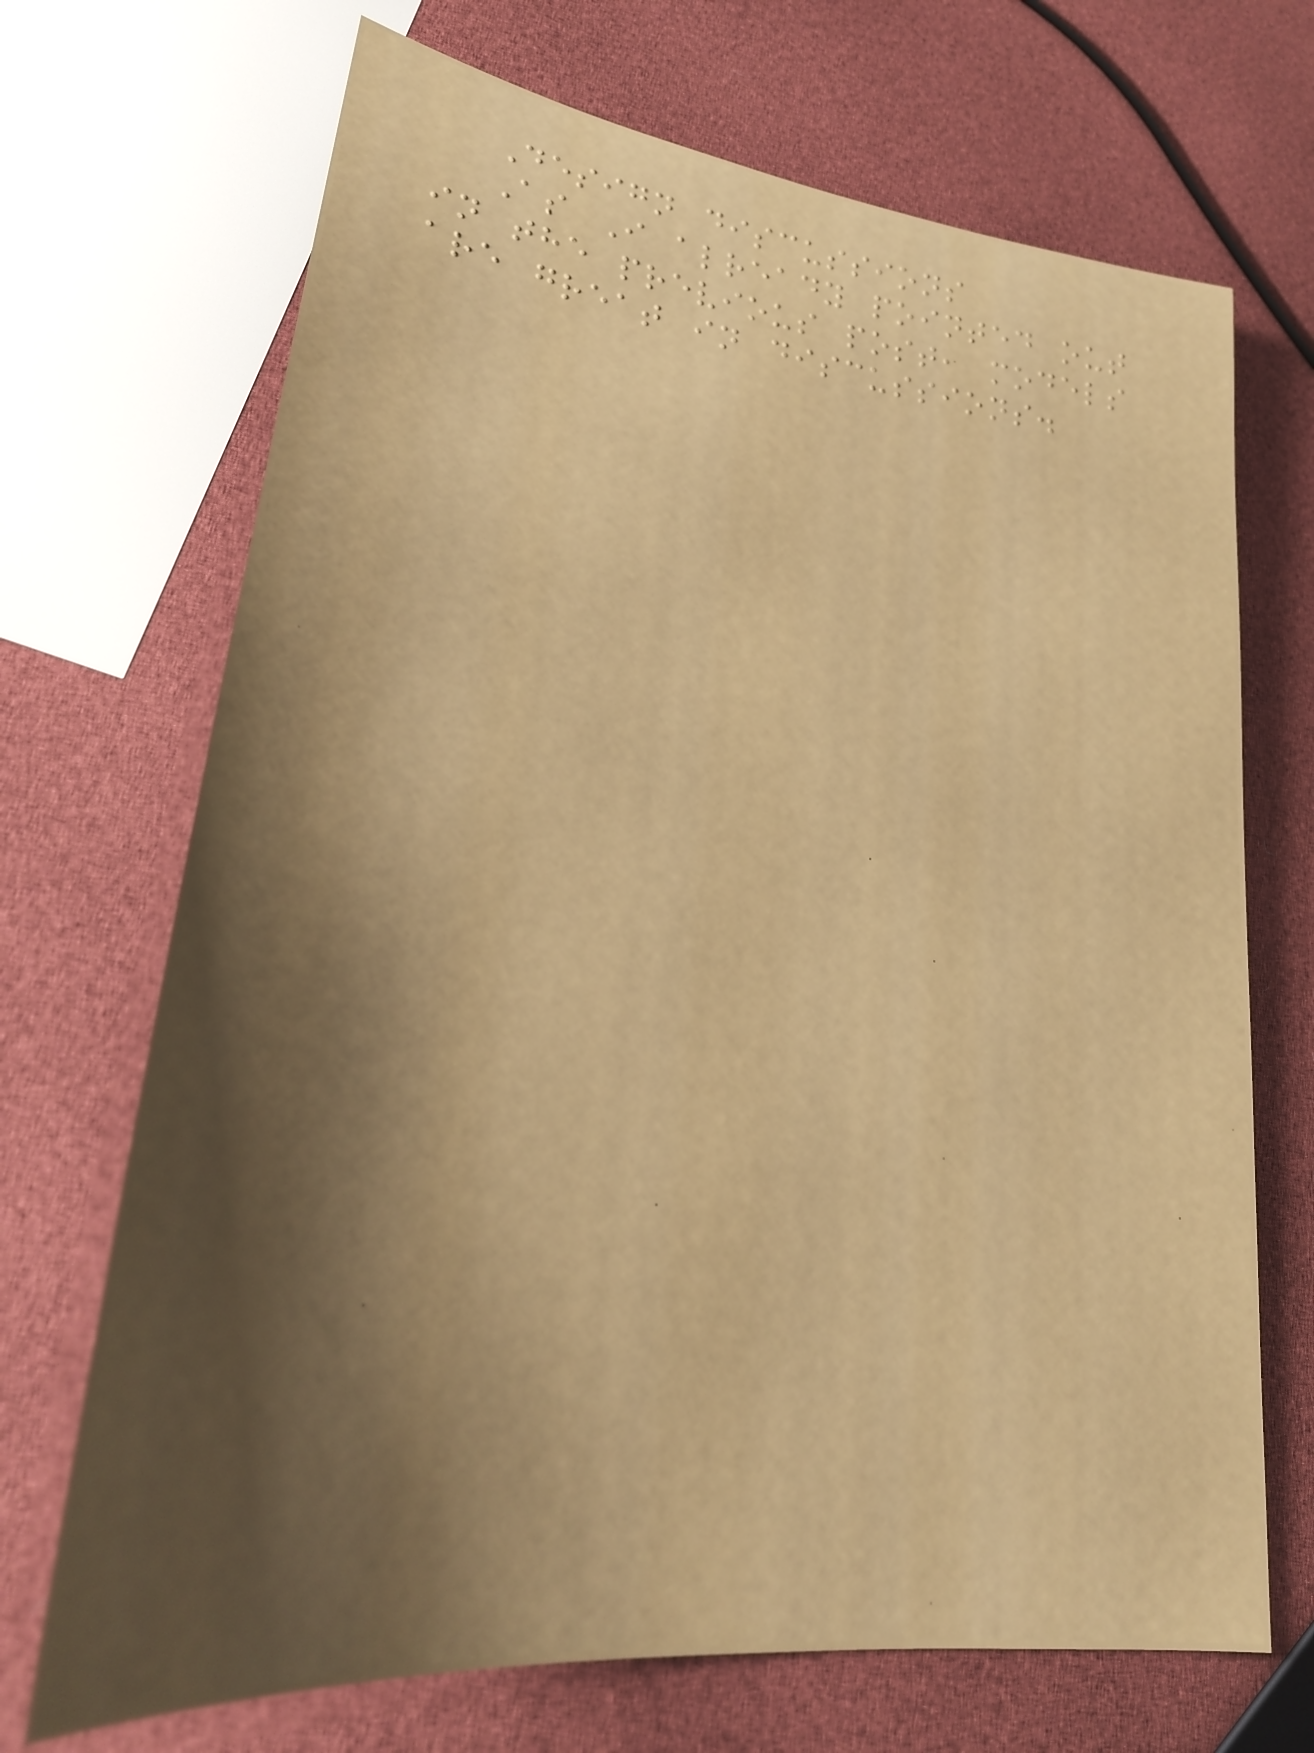Design discussions
As I already pointed out
in the previous post, models
are great in discussions.
